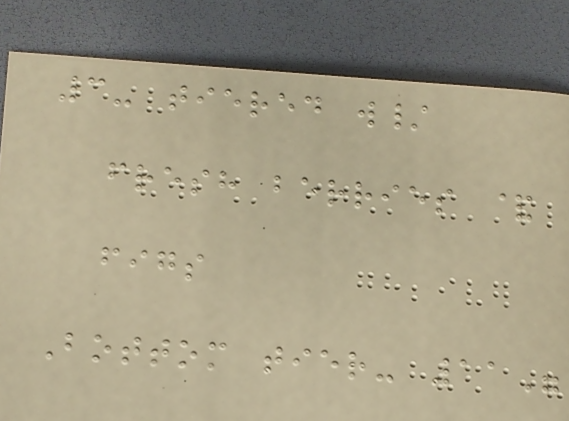3- tiered w/
fresh berries &
figs
Bottom tier- 11"
